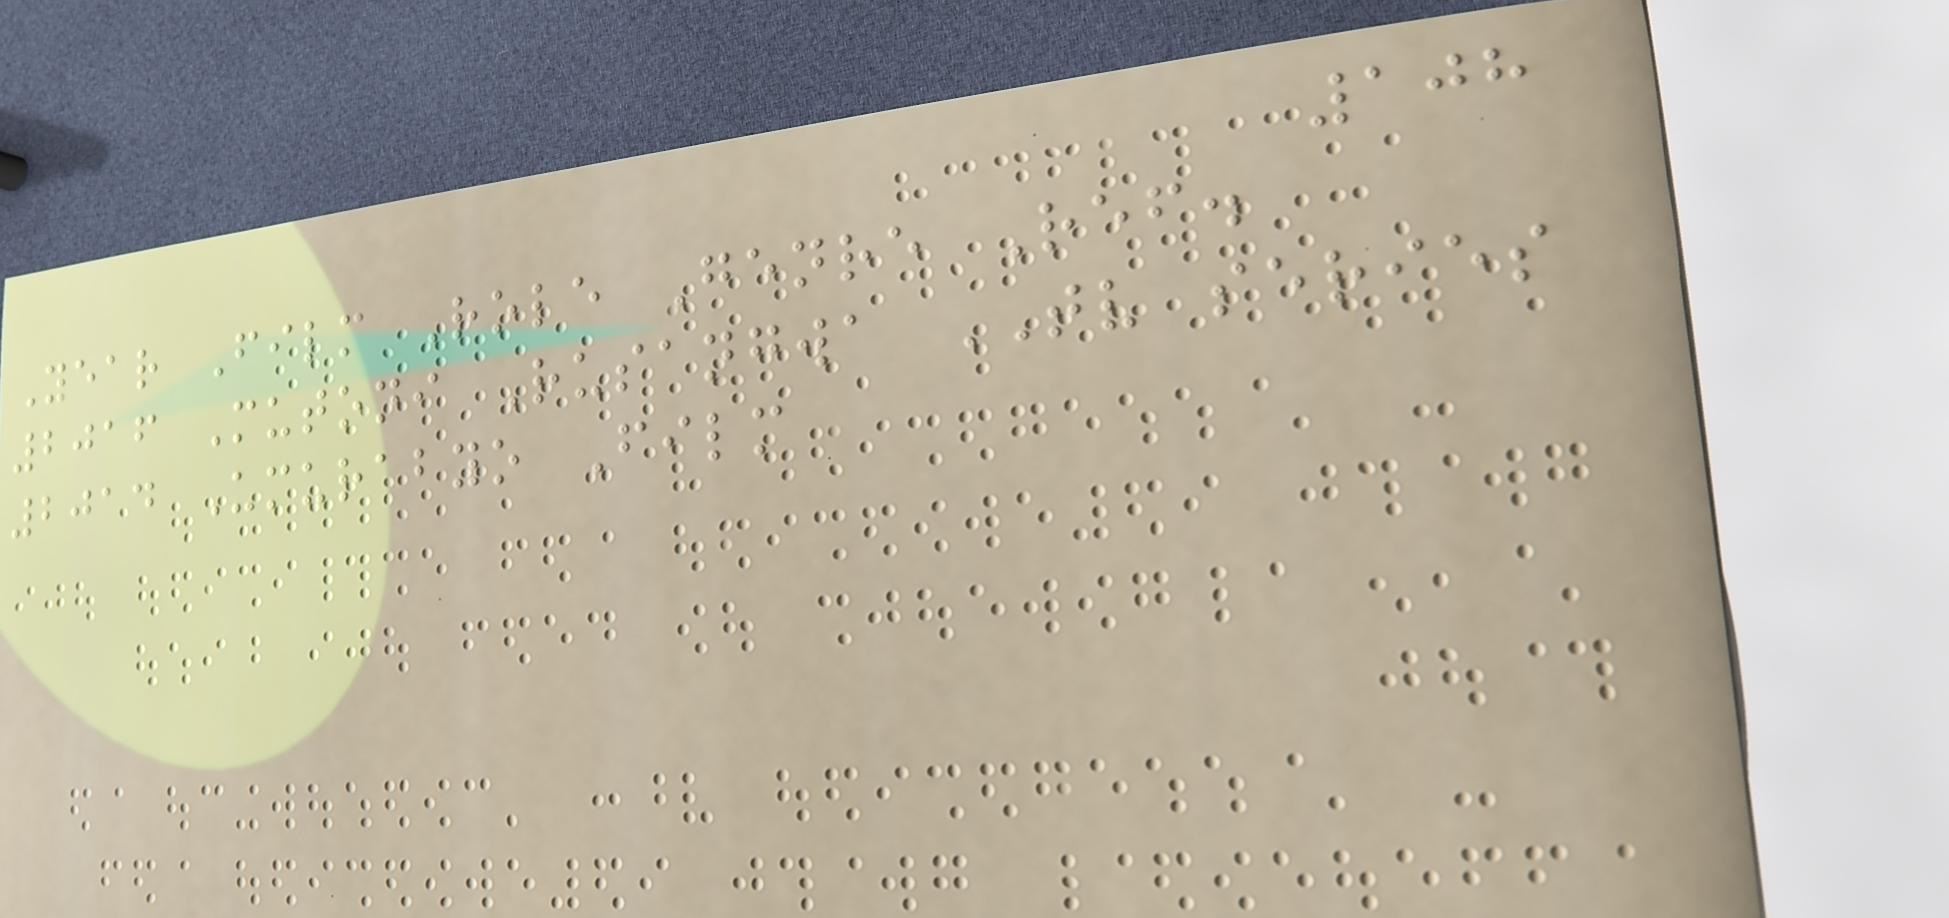108
Year Film Role Genre Ref.
2016 Mutoni Rusangwa TV series
2014 Umurabyo Film
